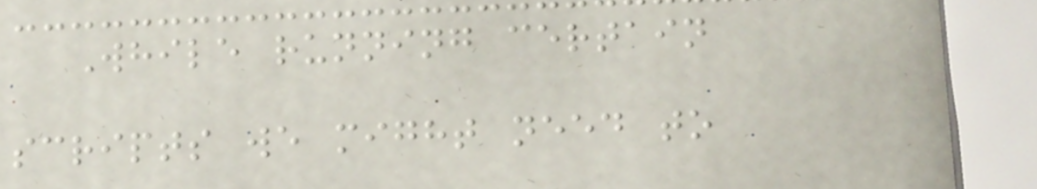While running certain
scripts we might need to
